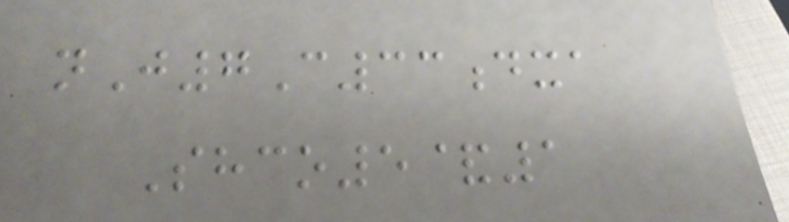nJ7C33dxa
Shco5&1
